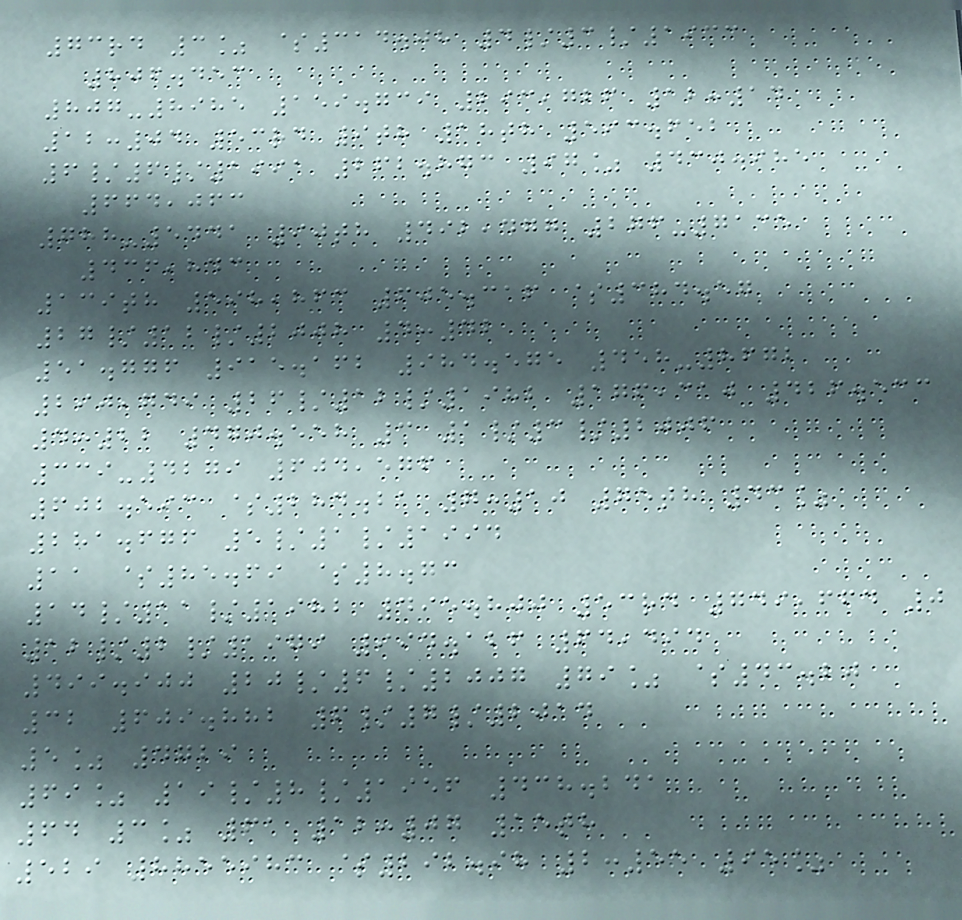73rd 3% $314.08 4/3/1933
806.453
807-8985 159.739 293,726 12:14
12:04 53rd 9th 18th 593.652
6/6/1991 262.873 97% 430.985
664,063
788-5441 90th 492,477 276-7135
436,843
139th 598,863 605.316 $384.57
27/12/2008 4:42
51.776 915.162 984.575 458-8672
290,749 26/12/1982 176,310 426.533
4:22 470.558 3 1/3/2006
339-4279 604,576
602.593 $284.21 7:10 75th 43%
281.676 5/1/1994
11 $85.69 $8.73
14/11/1982 495.800 53rd 749,664 0
12/2/1979 994.126 64,494
499.900 20/6/2007 79% $43.20
32 609.882 6/7/2014
5% 4729
69% 19/8/1956 438.241
64 3% 61 12:07 15th
529 8855983 $292.98 2:55 95%
